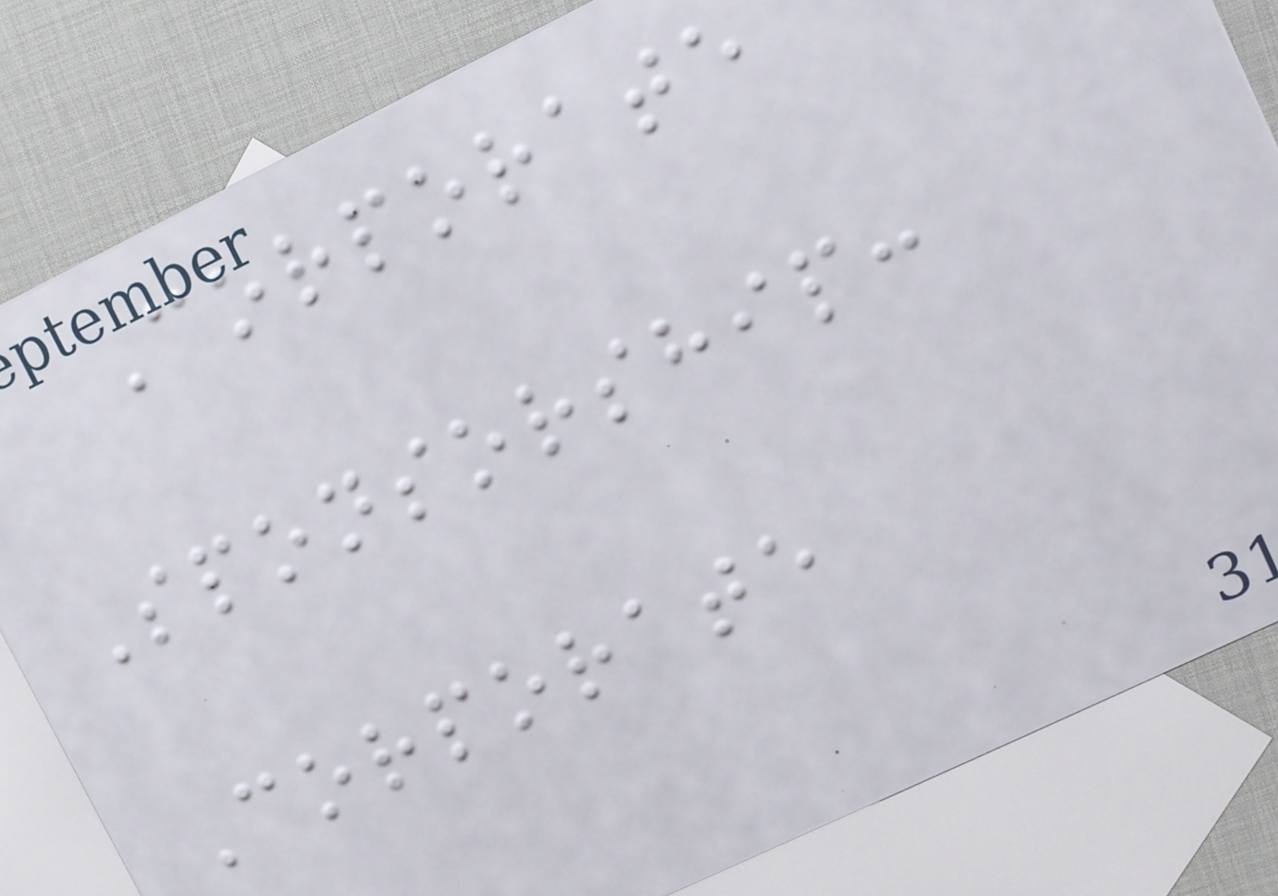Corporate
Sponsorship:
Corporate
